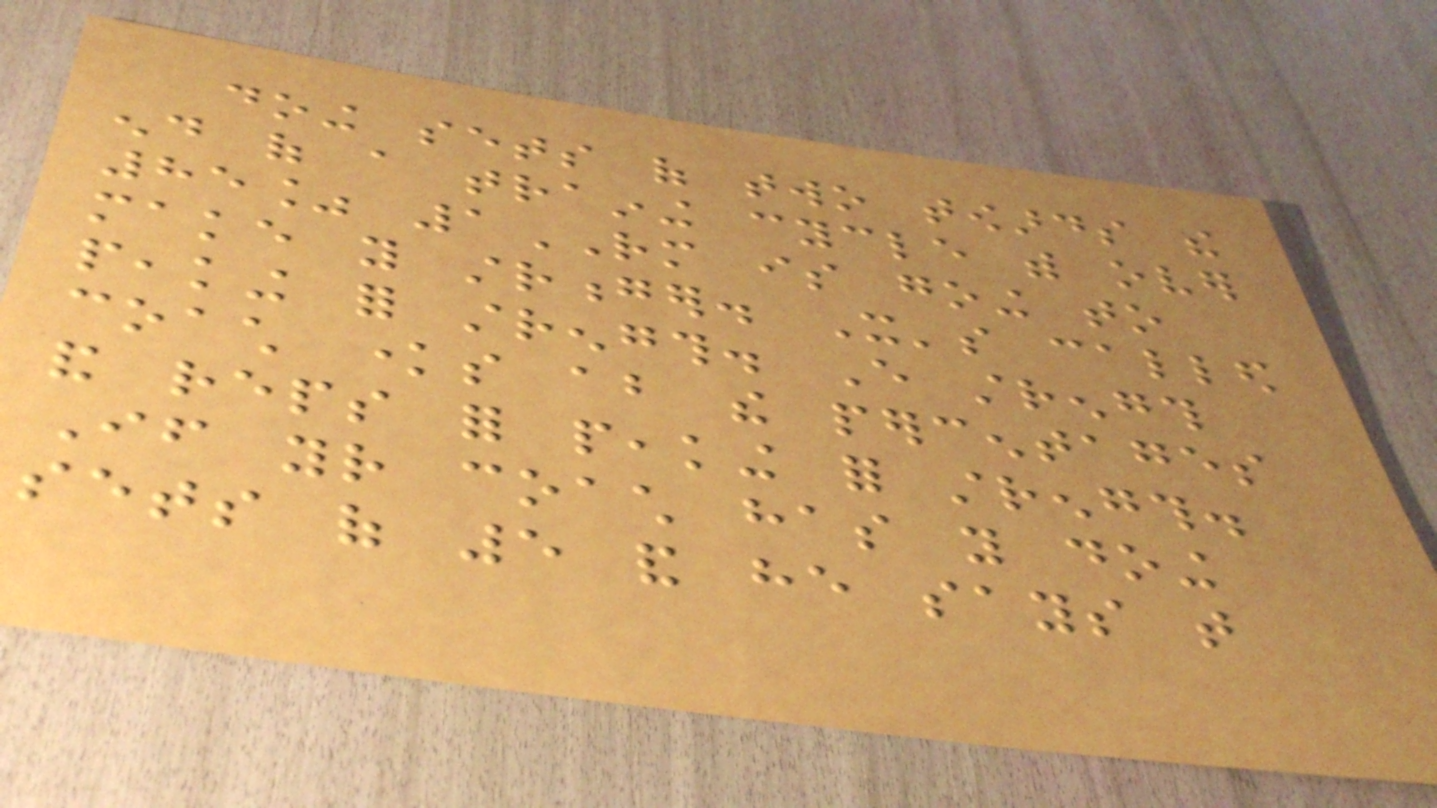doing sets of two towards the
end of a training cycle with over
85% 1RM is going to
make you stronger. It's called
peaking for strength. Every strength
coach knows about the percentages
and reps for peaking for strength.
If your coach has you doing
sets of 5 and he says that
